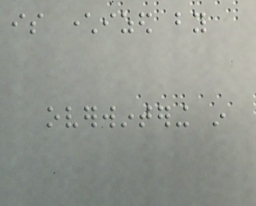is characterized by
overwintering in
